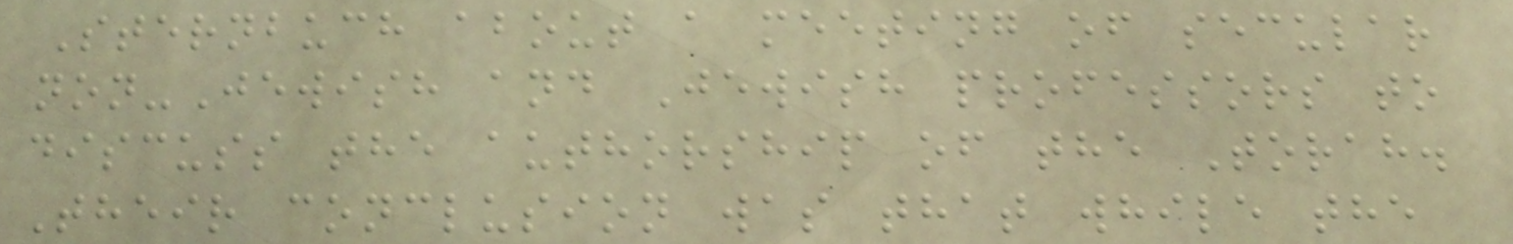Sternbuch about a meeting of secular
non-Jewish and Jewish professors to
discuss the authorship of the Torah.
Their conclusion was that while the
